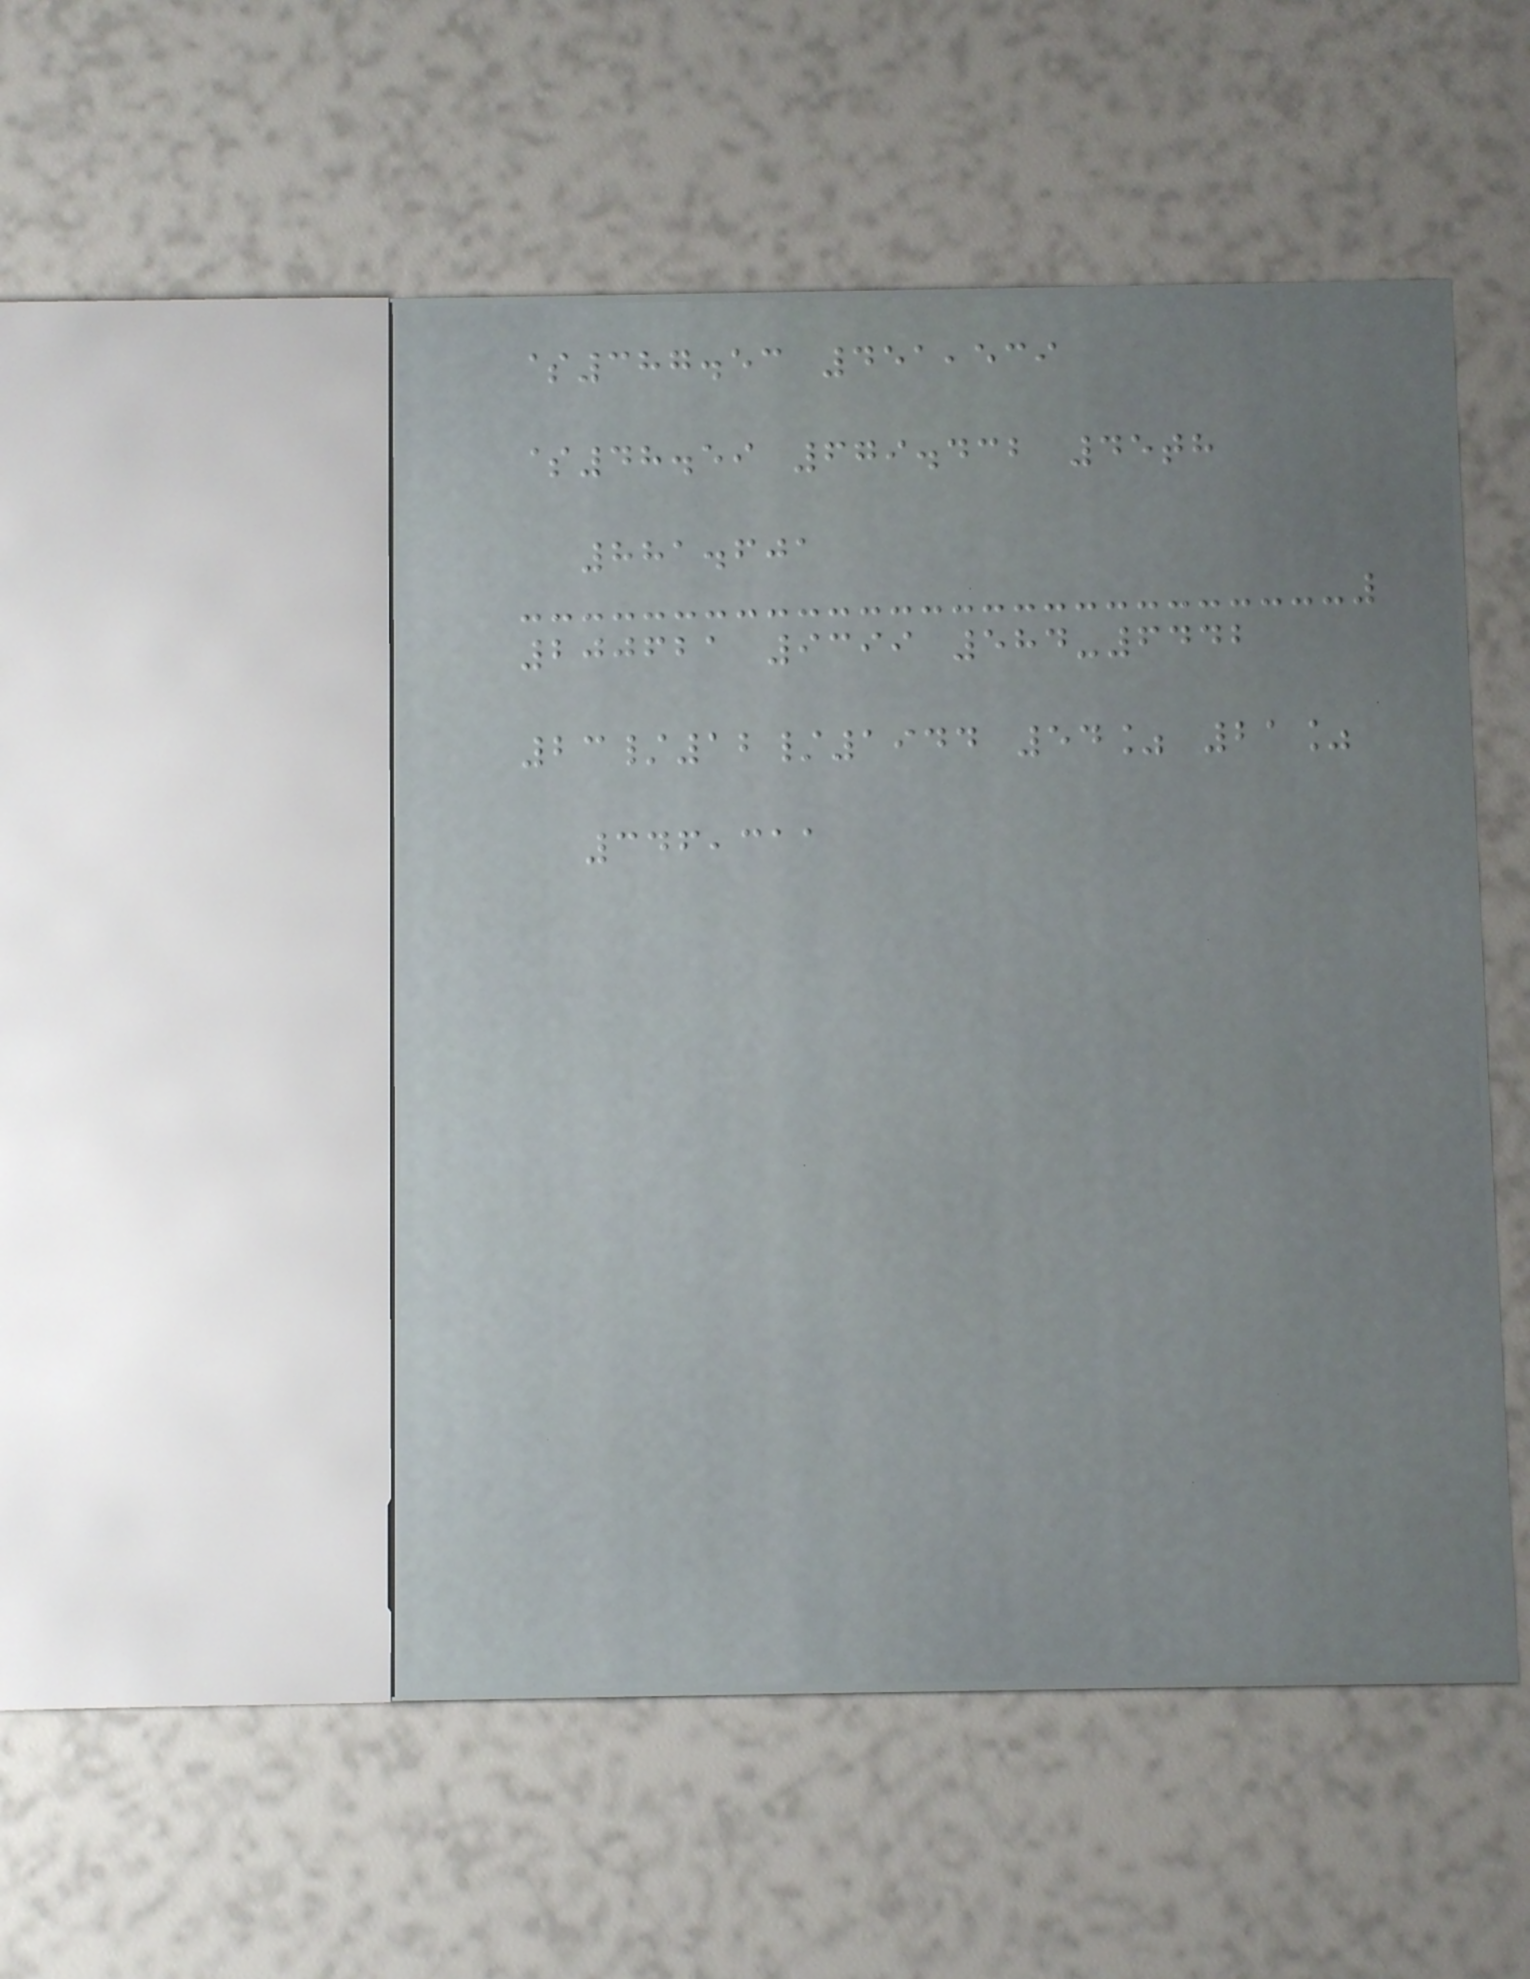$387.53 451,539
$48.59 679.432 45th
881.601
200621 9399 584-6442
23/12/1944 54% 21%
346,311
